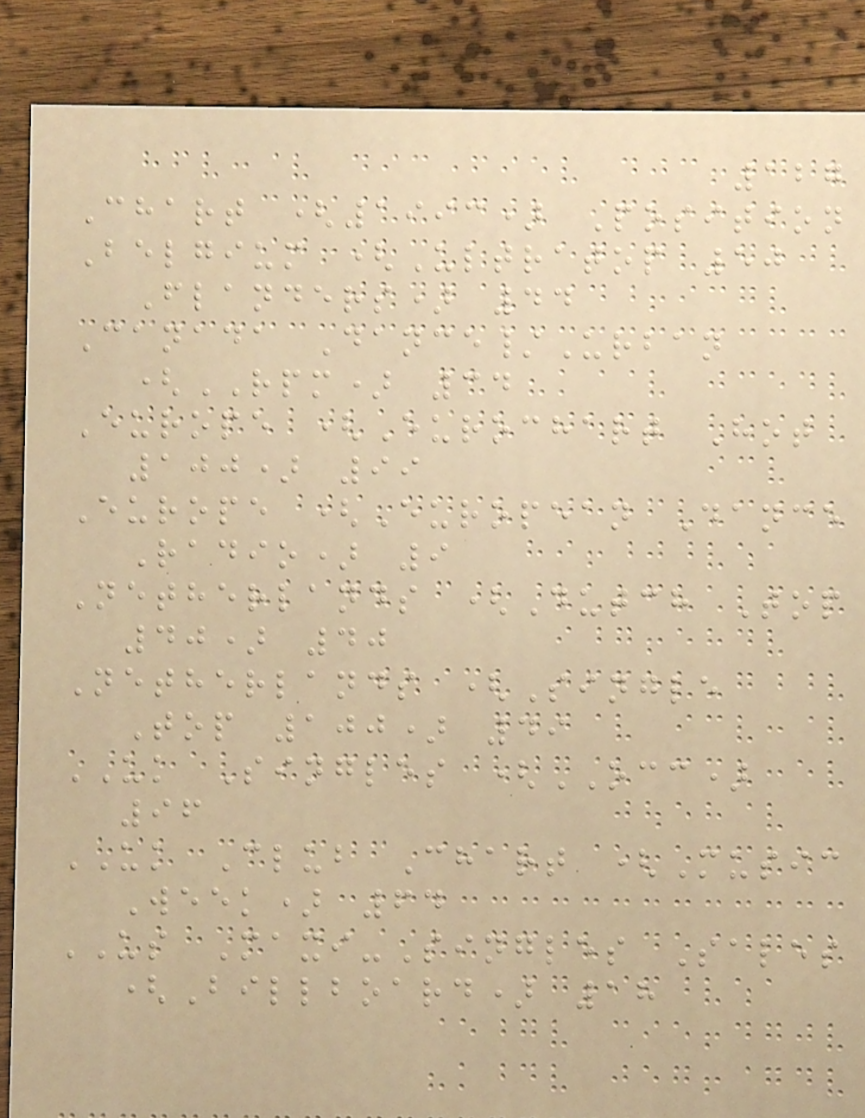127
Chart (1993) Position
Belgium (Ultratop 50
Flanders) 44
Canada Dance/Urban
(RPM) 34
Europe (Eurochart Hot
100) 99
Europe (European Dance
Radio) 9
Netherlands (Dutch Top
40) 40
Netherlands (Single
Top 100) 49
UK Singles (OCC)
96
UK Club Chart (Music
Week) 64
US Maxi-Singles Sales
(Billboard) 18
